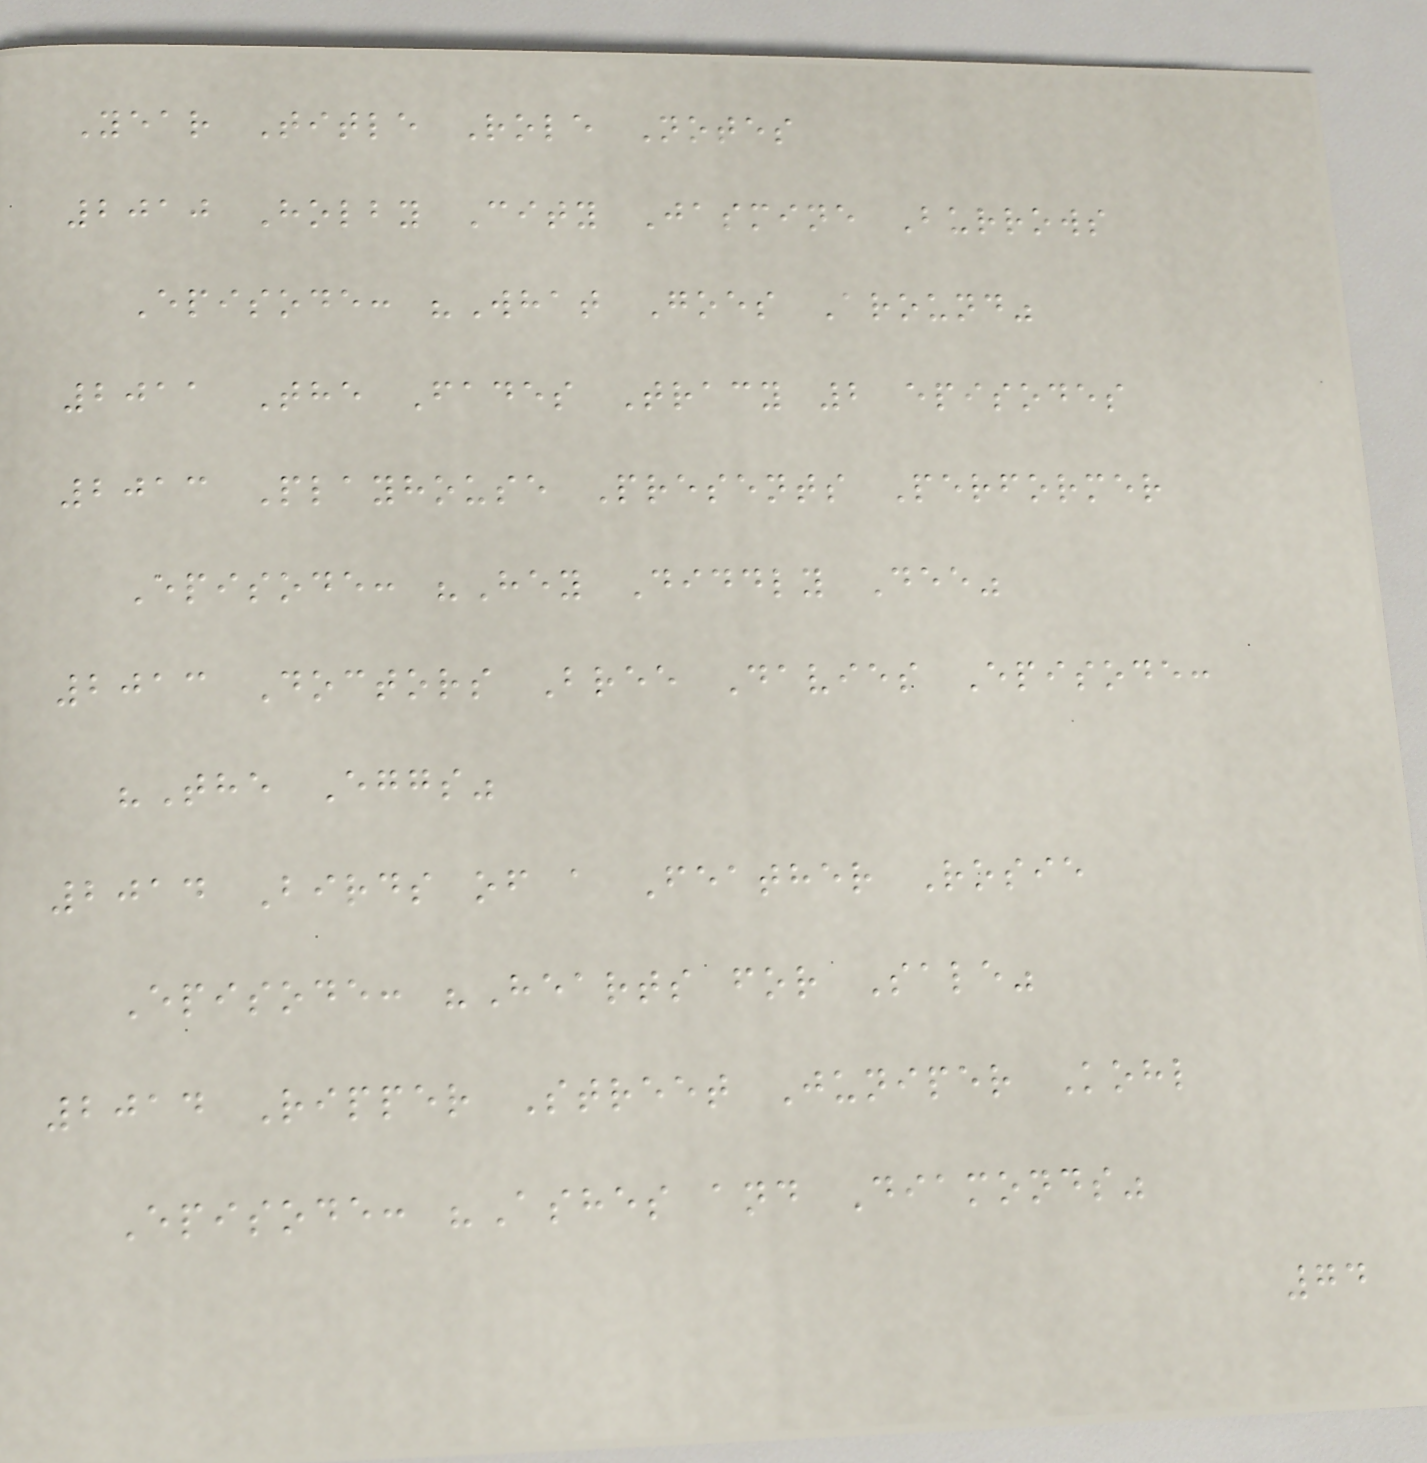Year Title Role Notes
2010 Holby City Jasmine Burrows
Episode: "What Goes Around"
2011 The Fades Tracy 2 episodes
2013 Playhouse Presents Performer
Episode: "Hey Diddly Dee"
2013 Doctors Bree Davies Episode:
"The Eggs"
2014 Birds of a Feather Rosie
Episode: "Hearts for Sale"
2014 Ripper Street Juniper Kohl
Episode: "Ashes and Diamonds"
74
